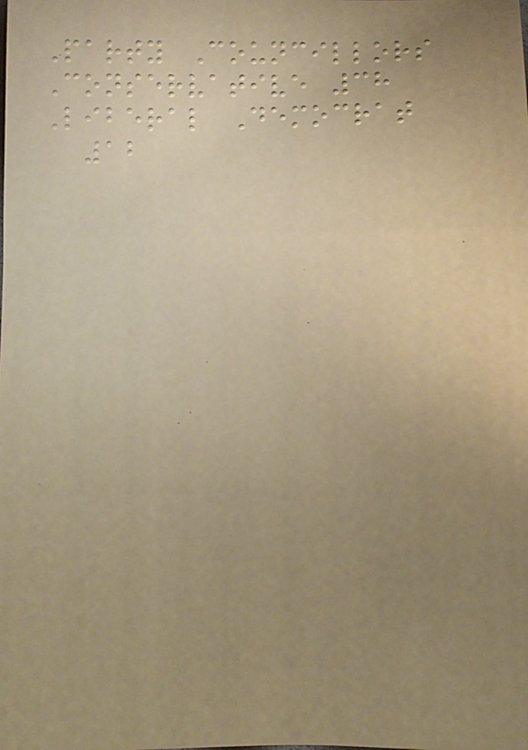Party Councillors
Conservative 38
Liberal Democrat
12
